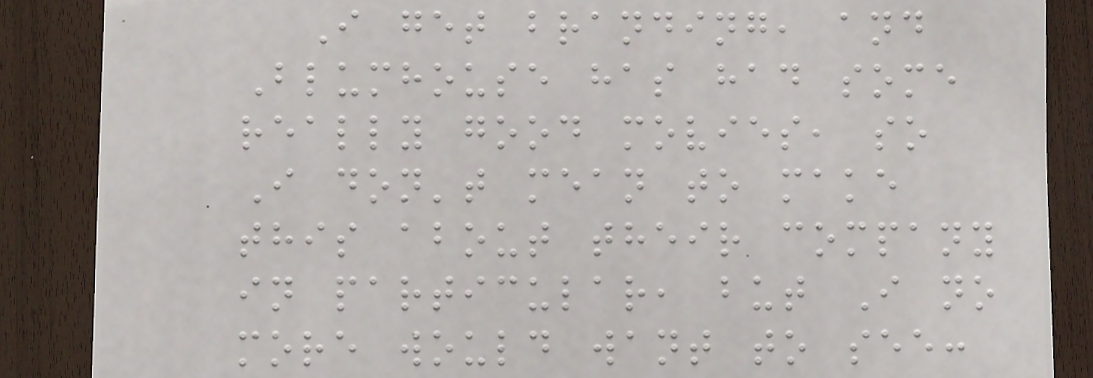I get branding, and
Blumhouse has had some
really good movies, so
I don't mean to make
this about their company
in particular, but I no
more would want to see:
